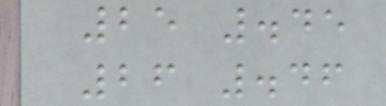25 .45
26 .46
